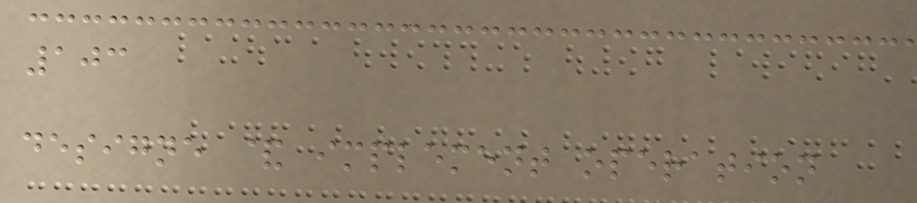103
designe & implement operation
